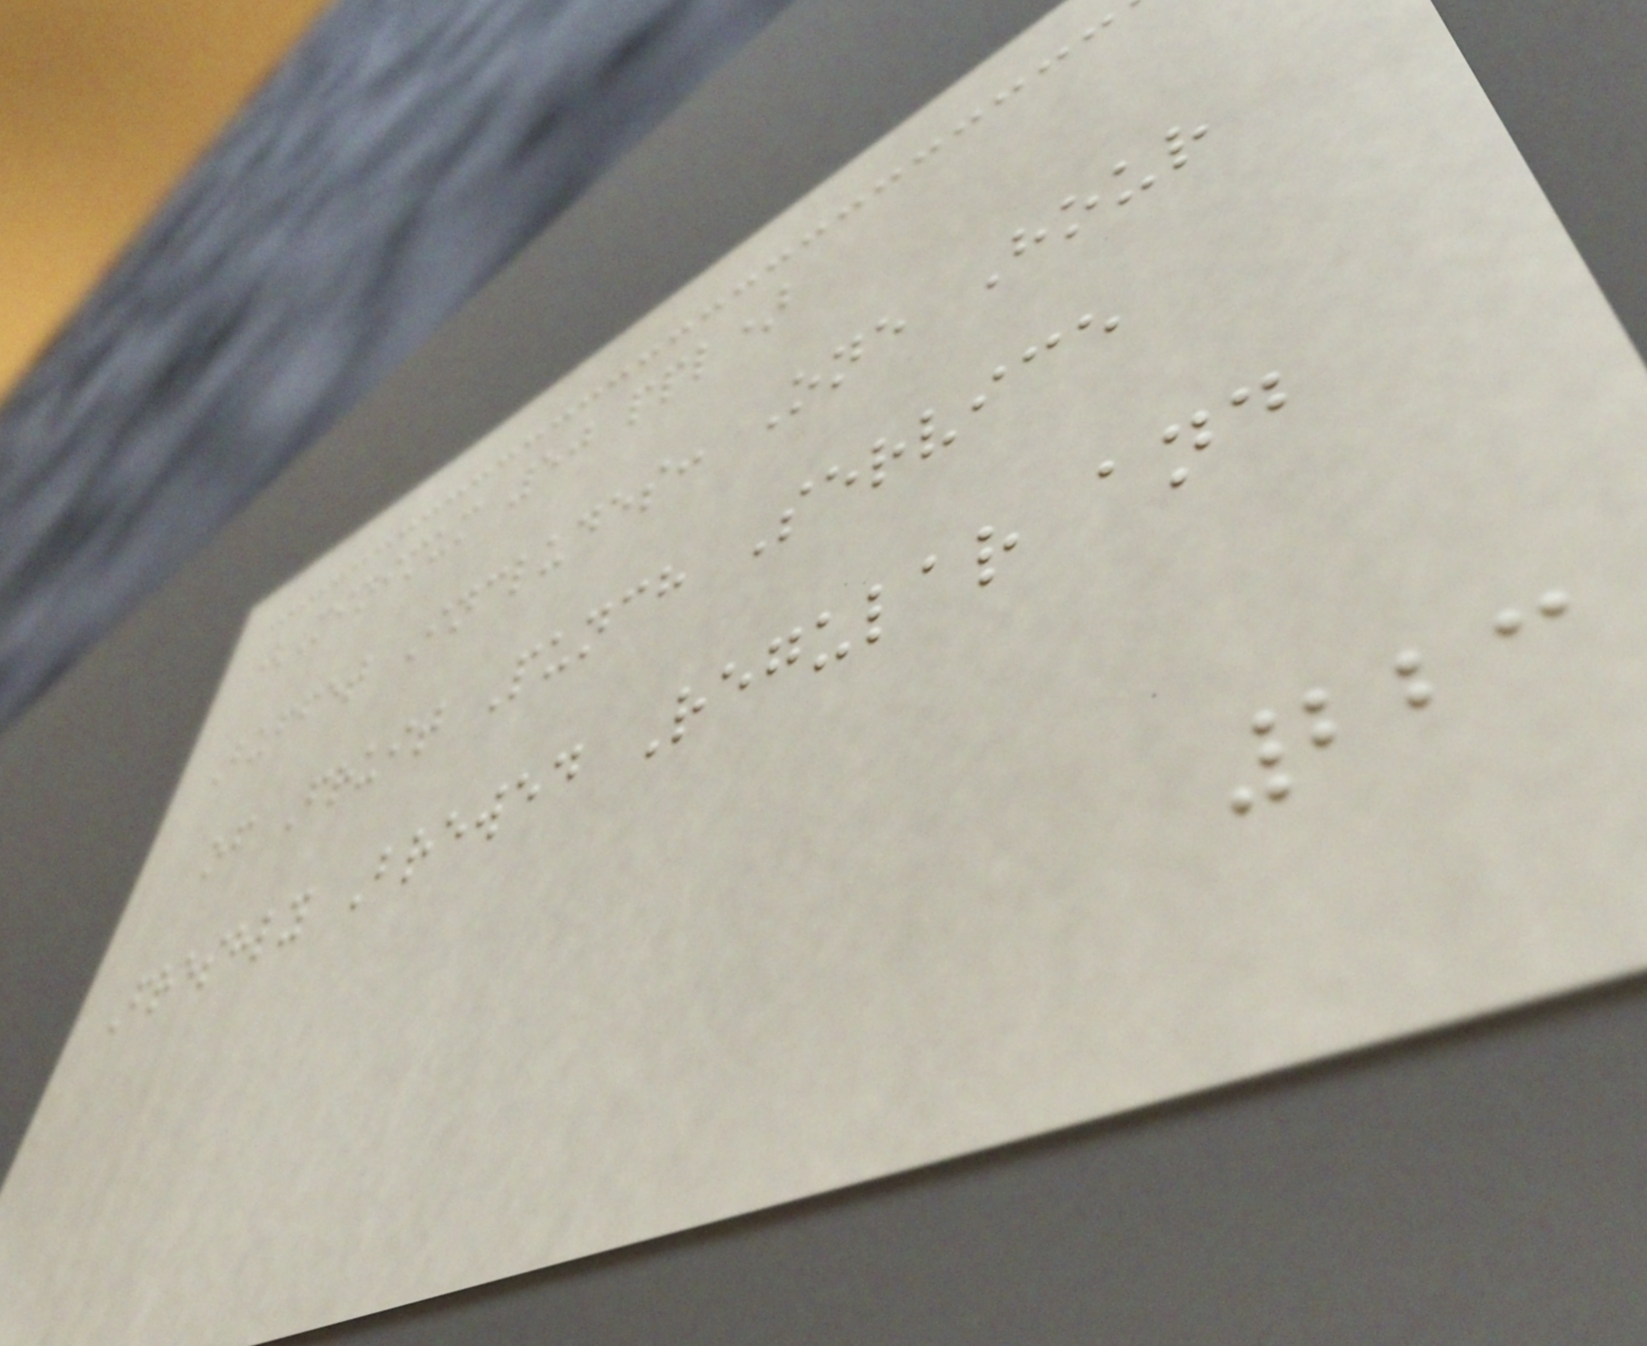(Minimum 50 ppl)
Buffet Includes: One Hour
of Fruit Punch Service
Freshly Brewed Regular and
223
